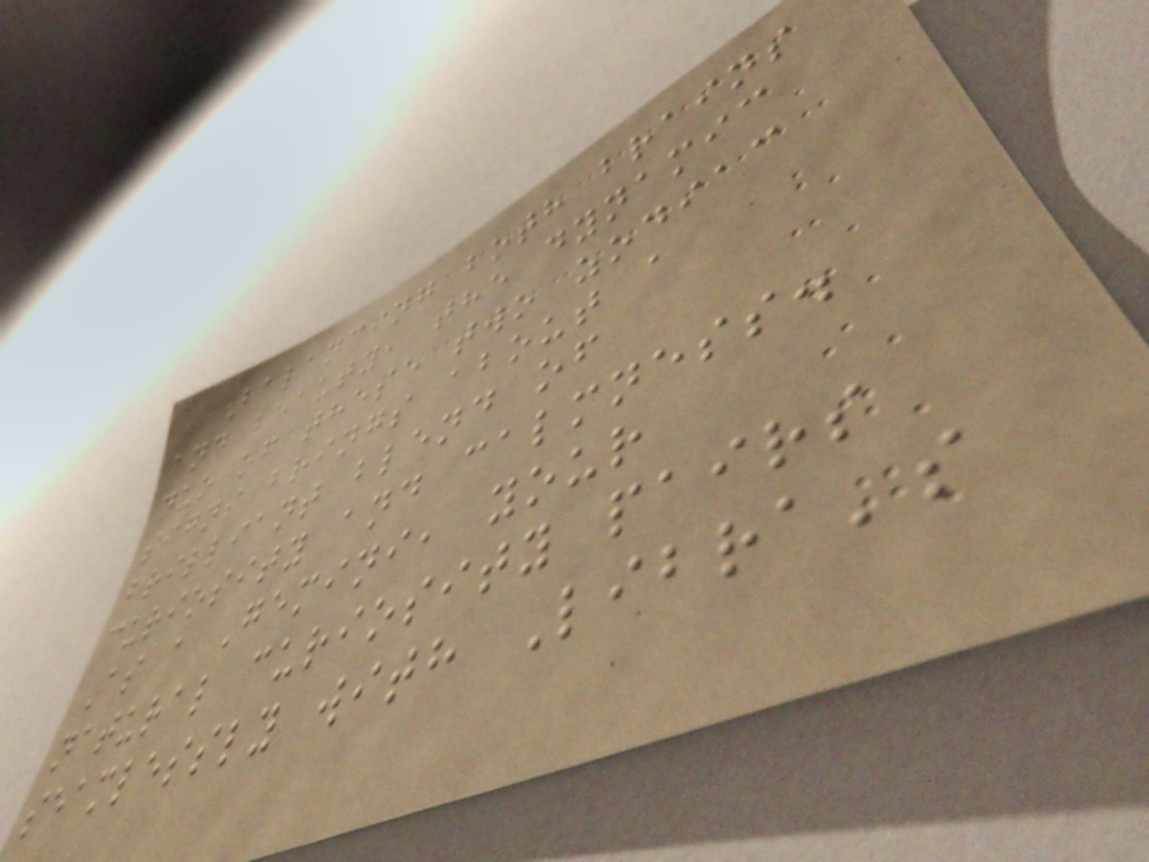Balancing both brains
and beauty, the dynamic
duo of these two zodiac
signs brings about a
brilliant blend of
curiosity and calmness.
As a Gemini, your
natural curiosity pairs
seamlessly with Libra's
